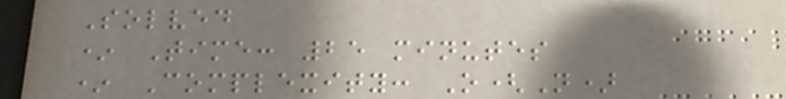Solved
* Time: 25 minutes
* Complexity: O(N)
